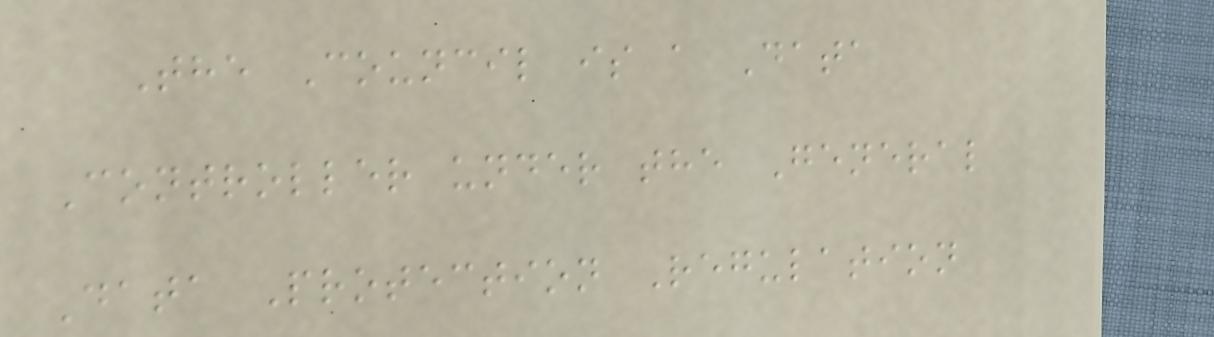The Council is a Data
Controller under the General
Data Protection Regulation
